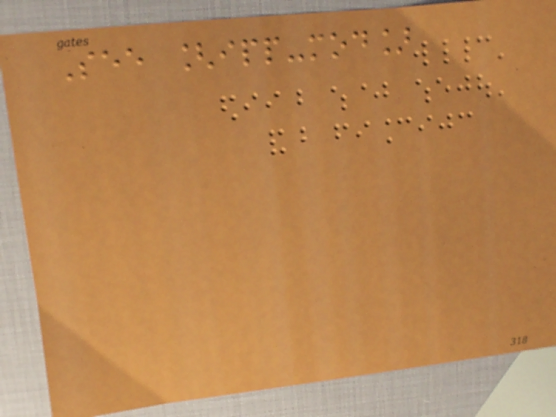See [ipp-mod]
